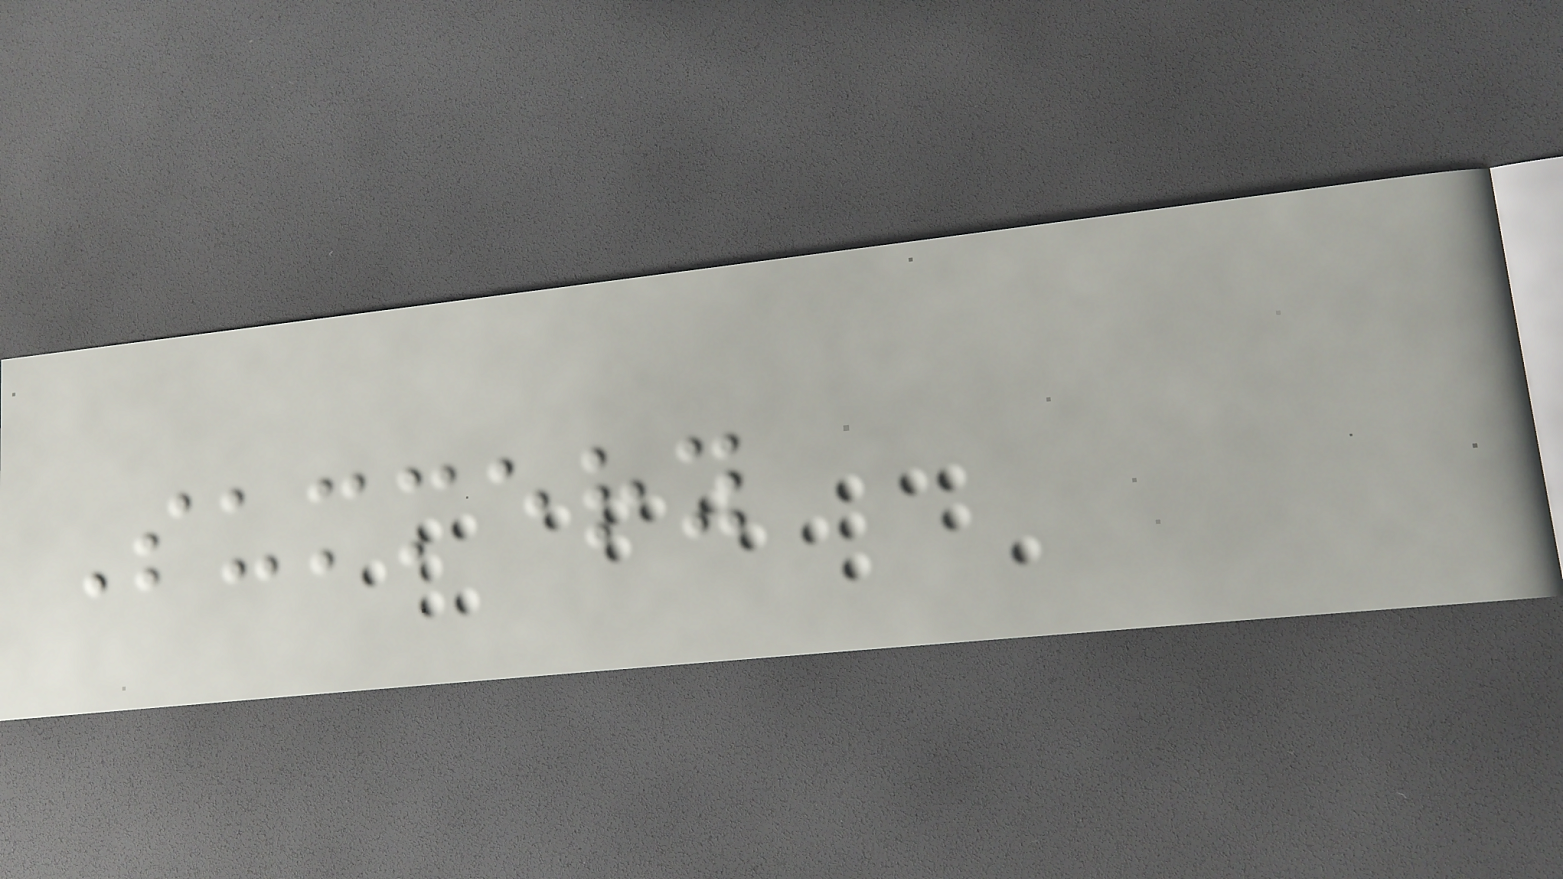Summery
